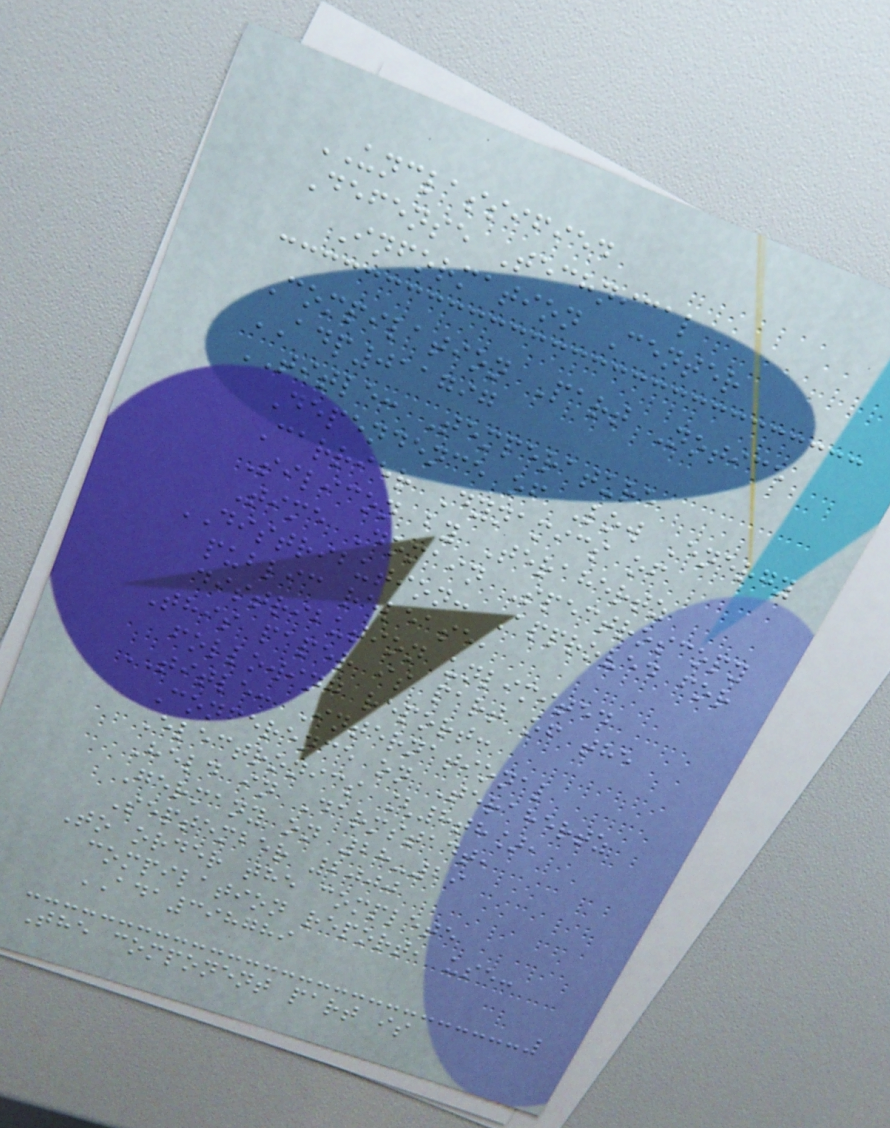UNCLASSIFIED
Defense Technical
Information Center
Compilation Part Notice
ADP011797
TITLE: Temperature
Dependence of Low Energy
Carrier Dynamics of
Silicon by Terahertz
Time Domain Spectroscopy
DISTRIBUTION: Approved for
public release,
distribution unlimited
This paper is part of the
following report:
TITLE: International
Conference on Terahertz
Electronics [8th],
Held in Darmstadt,
Germany on 28-29
September 2000
To order the complete
compilation report, use:
ADA398789
The component part is
